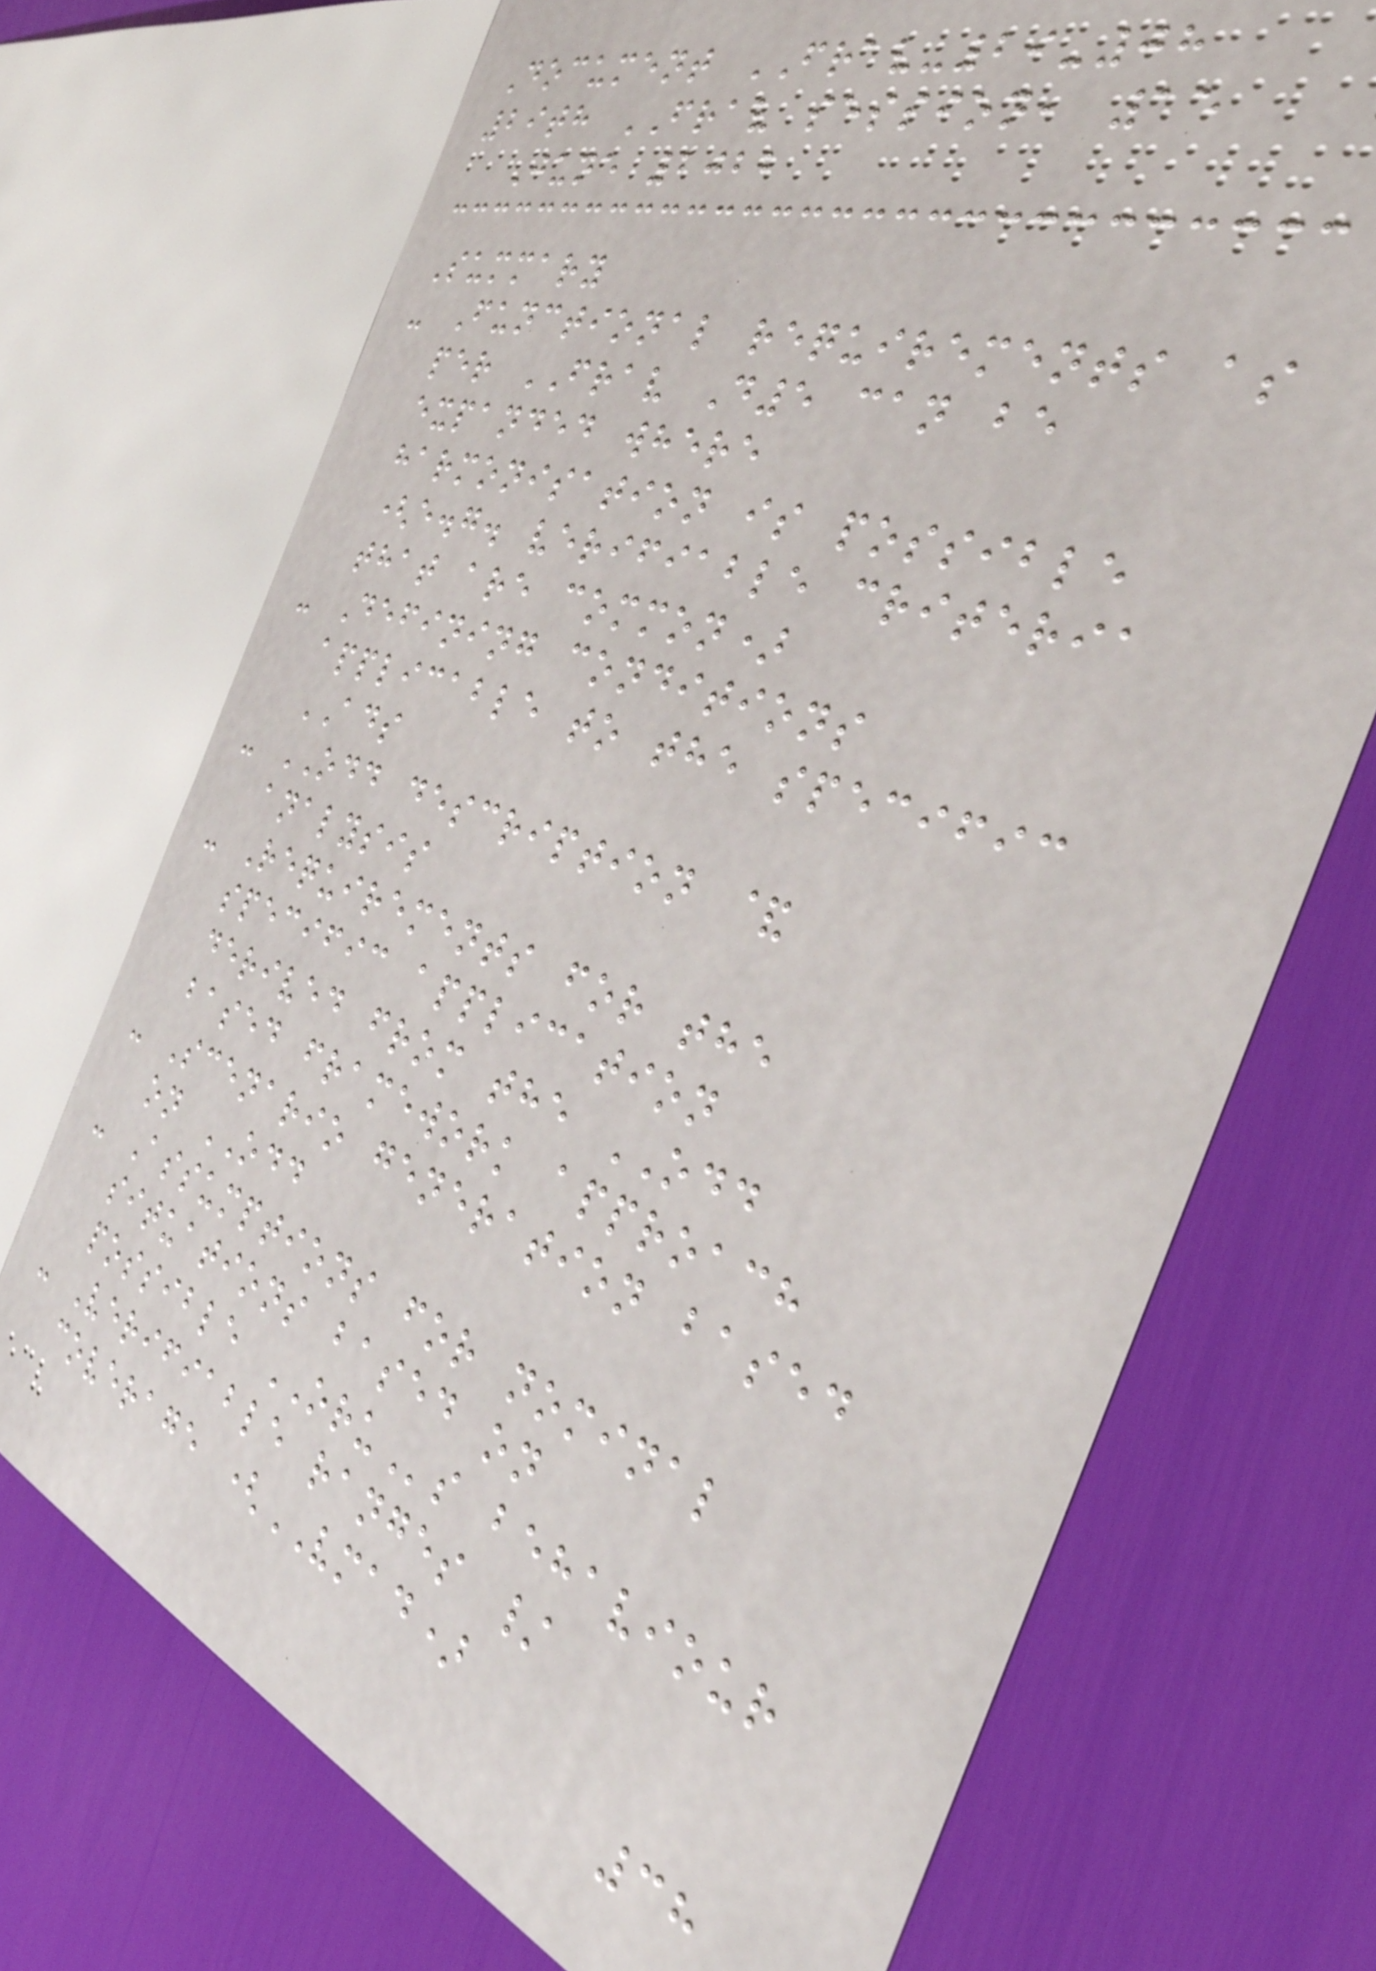Document FRAV-29-08
29th FRAV session, 15
June 2022
Summary
- Functional requirements as
per FRAV D5 can be
expanded where
harmonisation is possible
(e.g. verifiable criteria
that are common)
- Defining conditions
applicable to the specific
ADS
- ODD description &
analysis
- Requirements for the
specific application
derived from the ODD
based framework approach
- Scenario generation based
on ODD
- Assumptions for nominal
situations based on
possible ORUs behaviour
- Verifiable ranges /
coverage (VMAD)
38
